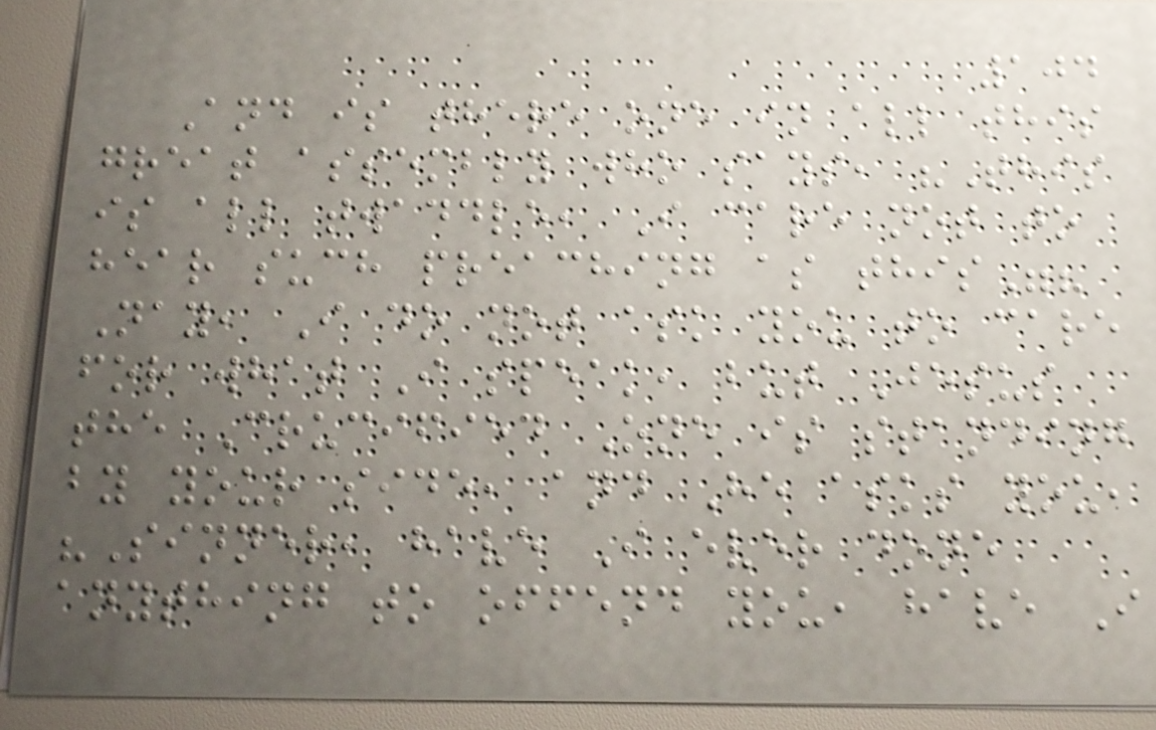104
And is there one in all this
great assembly who says, "This
is all twaddle, I care not to
hear such preaching as this"?
Nay, I do not ask you to care
for what I speak, but Jesus
the Crucified One is standing
by your side, and He asks you,
"Sinner, have I ever done
anything to offend you, have I
